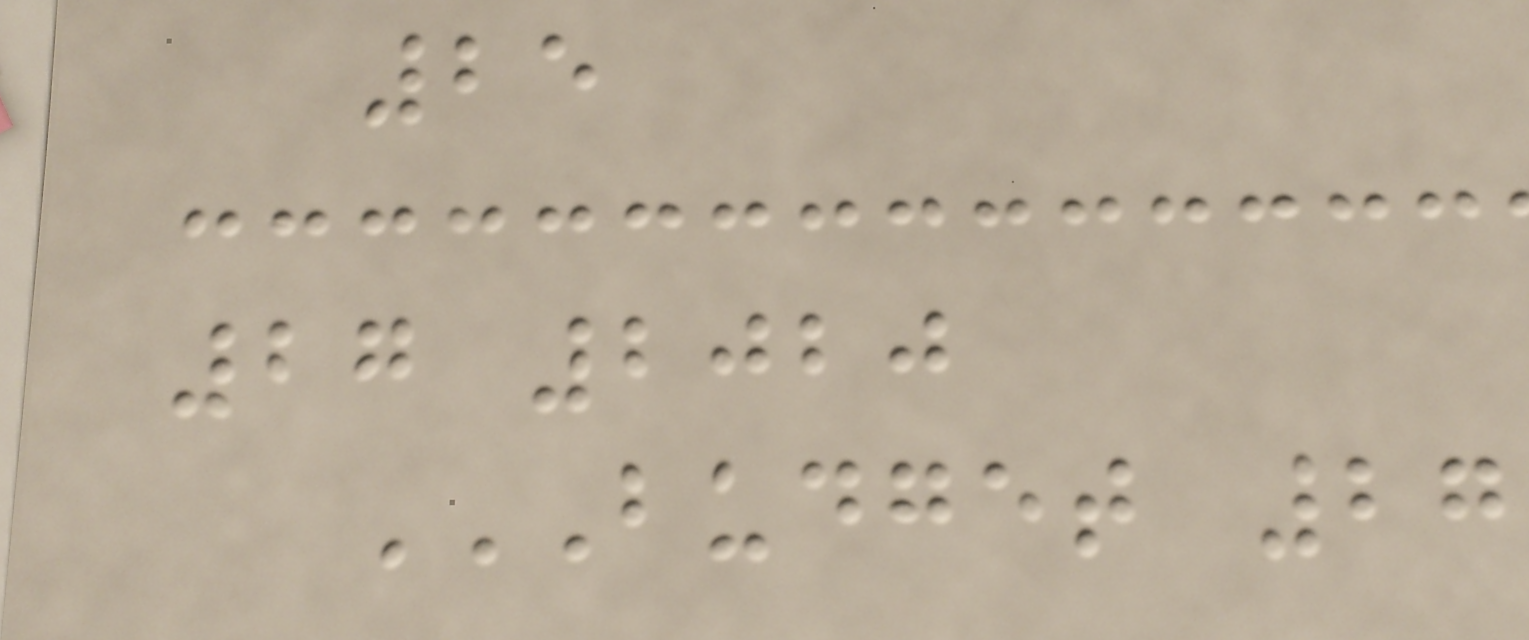25
27 2020
BUDGET 27
